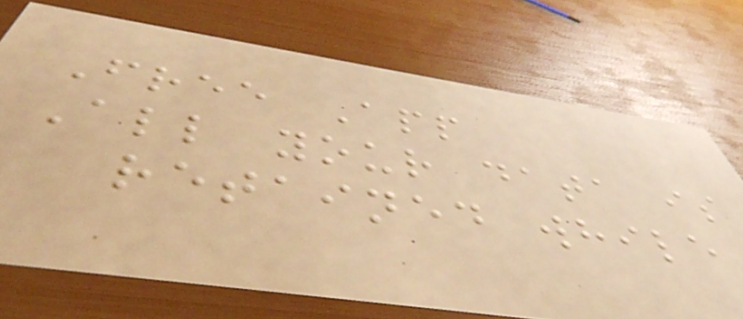Free App
All your data is
retained while
